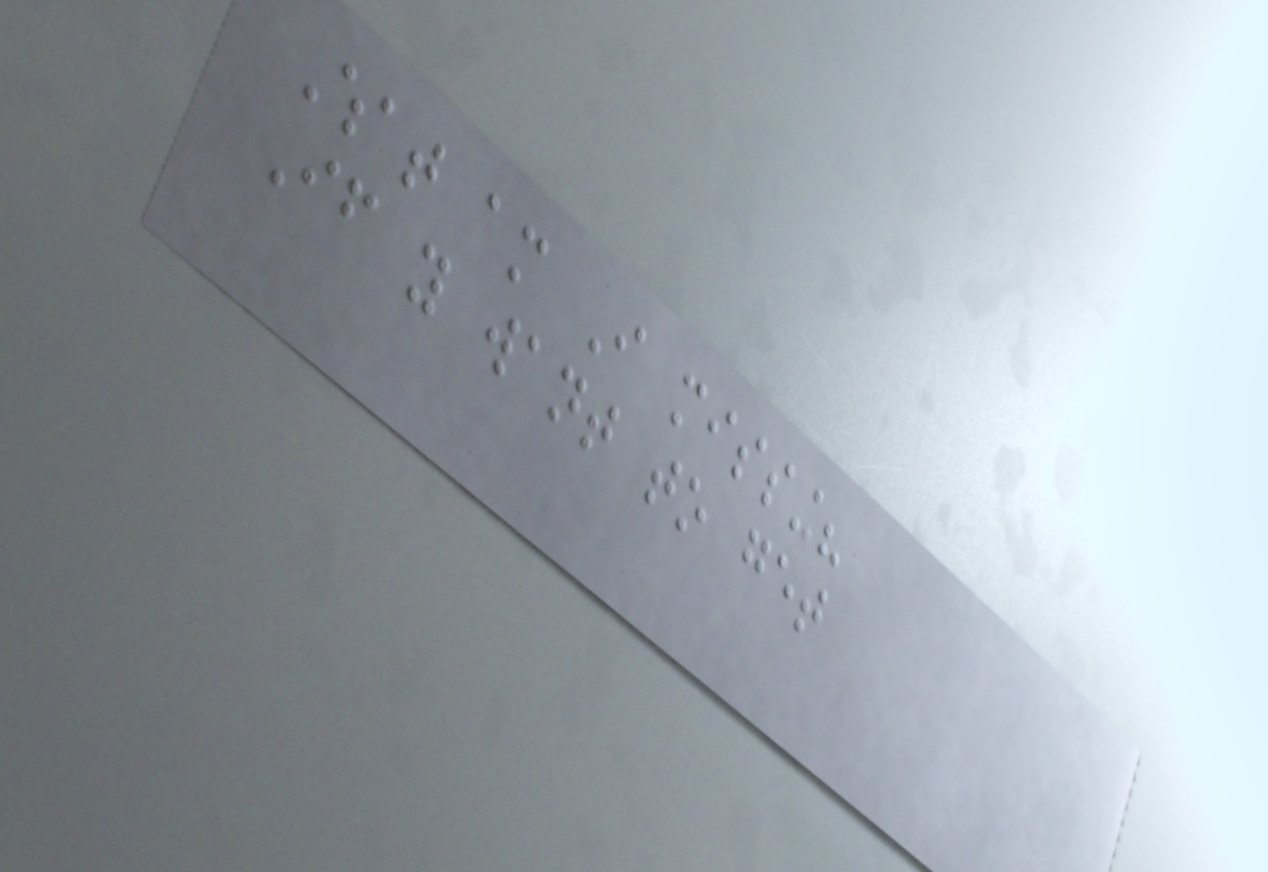What am I missing?
If you want to get
